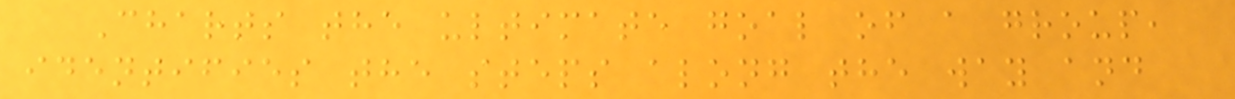Charts the ultimate goal of a group,
identifies the steps along the way and
